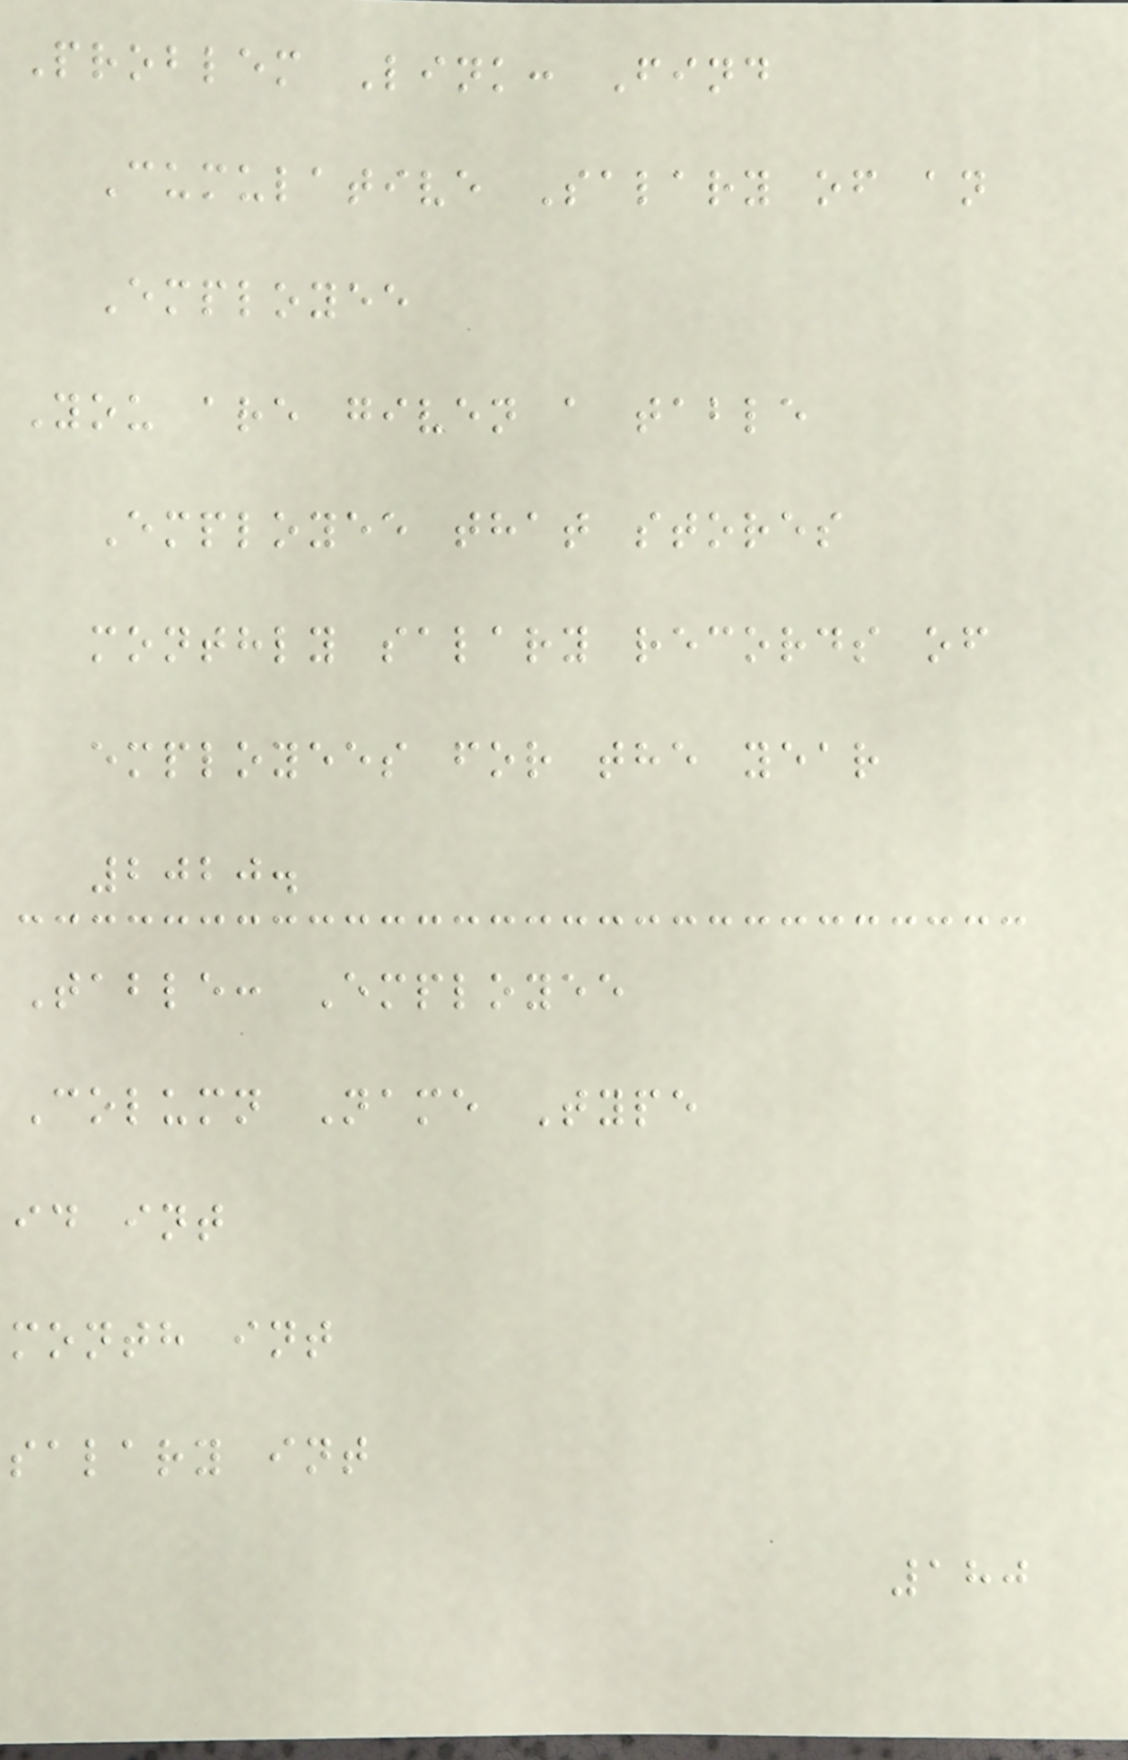Problem Link: Find
Cumulative Salary of an
Employee
You are given a table
Employee that stores
monthly salary records of
employees for the year
2020.
Table: Employee
Column Name Type
id int
month int
salary int
180
